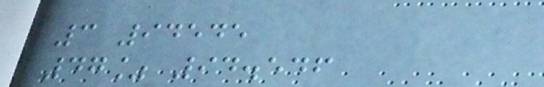3 94545
47% 94.546
